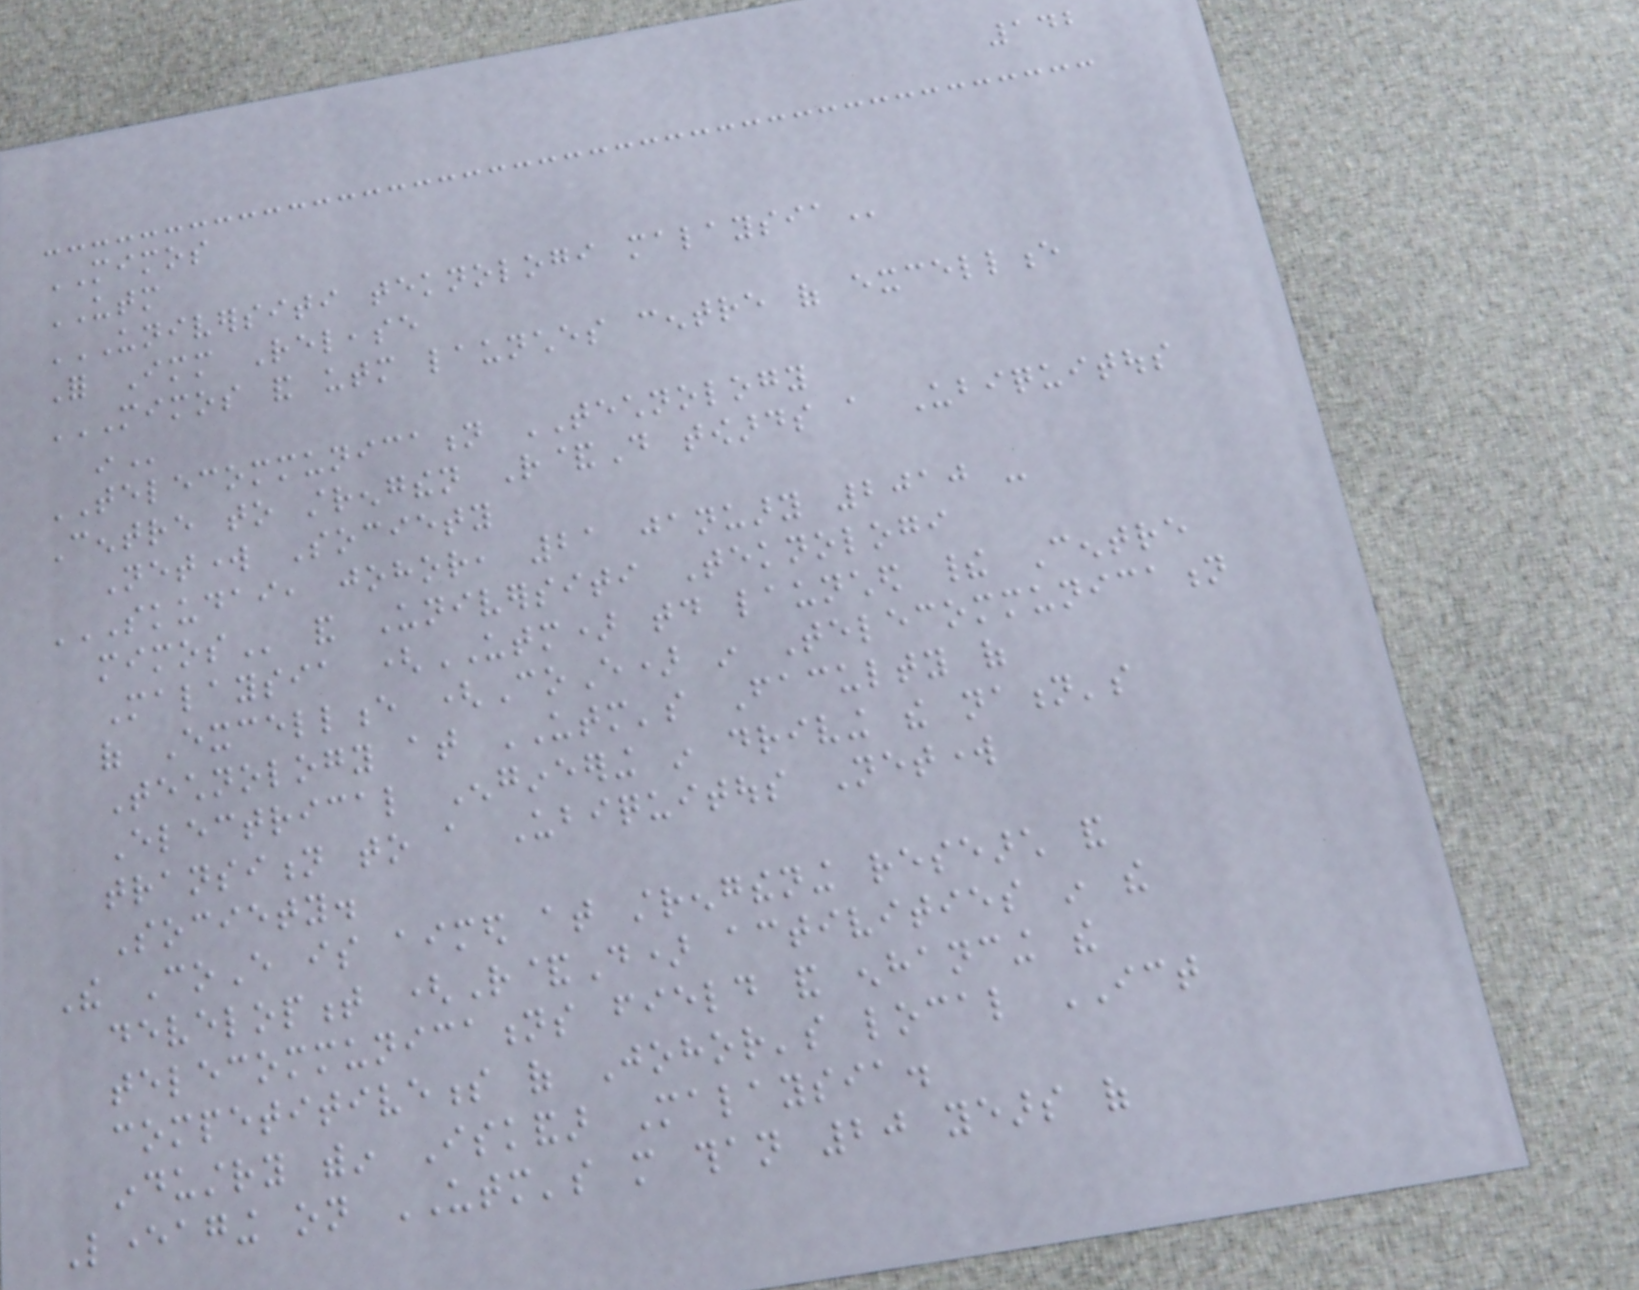142
MIMOS
UTM
UNIVERSITI TEKNOLOGI MALAYSIA
For Immediate Release
MIMOS AND UTM LAUNCHES CENTRE OF EXCELLENCE
IN
TELECOMMUNICATION TECHNOLOGY
Centre to strengthen R&D towards a Ubiquitous
Network Society
SKUDAI, JOHOR, 21 JANUARY 2010 -
MIMOS and Universiti Teknologi
Malaysia (UTM) today launched their Centre
of Excellence (CoE) in Telecommunication
Technology at UTM's Faculty of
Electrical Engineering in driving the nation's
transition to a Ubiquitous Network
Society.
The CoE is aimed at strengthening research and
development (R&D) activities in the
telecommunications field and enhancing the
competitiveness of Johor's local ICT
industry within Iskandar Malaysia.
Leveraging on UTM's more than 20 years of
